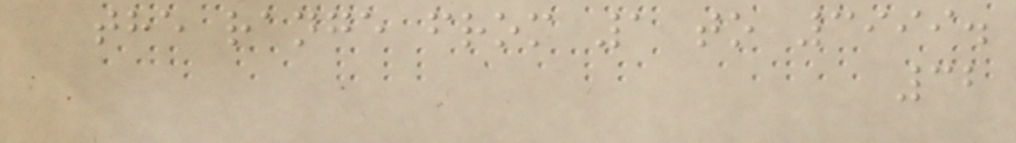the range from 1 to 3999.
32
